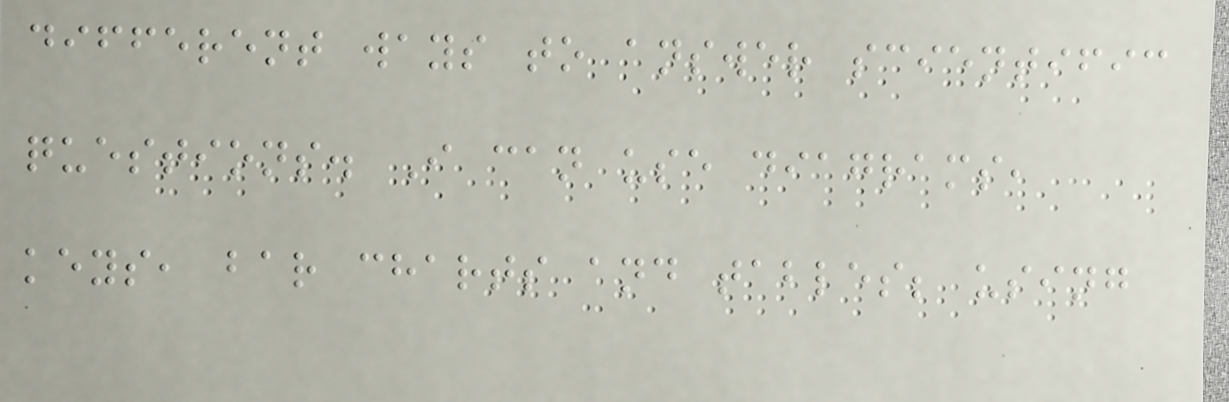different ways to answer scientific
questions. I can use diagrams,
keys, bar charts and tables; using
